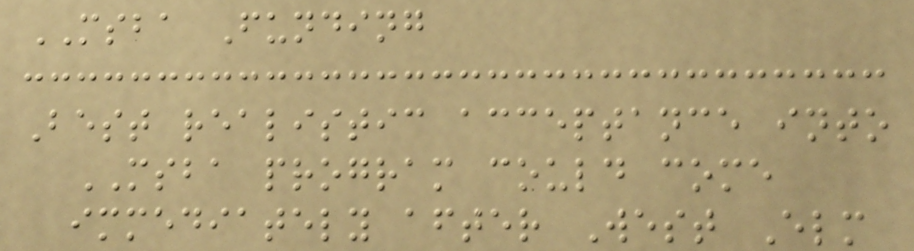MSBA Funding
Best realistic acceptance into
MSBA program could come
immediately after West Elm
